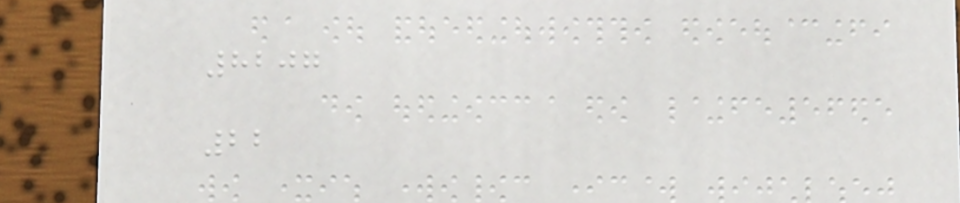8207
22
